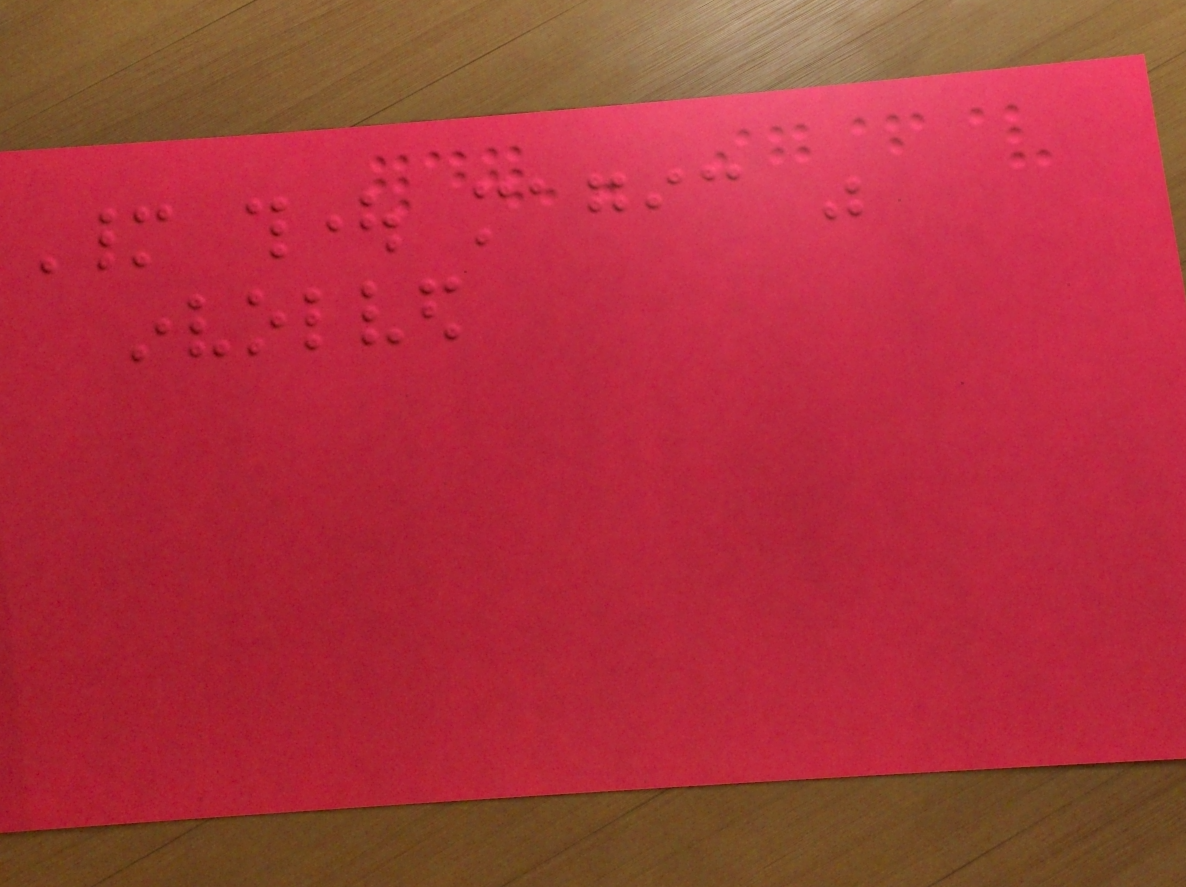Many thought magic was
involved
